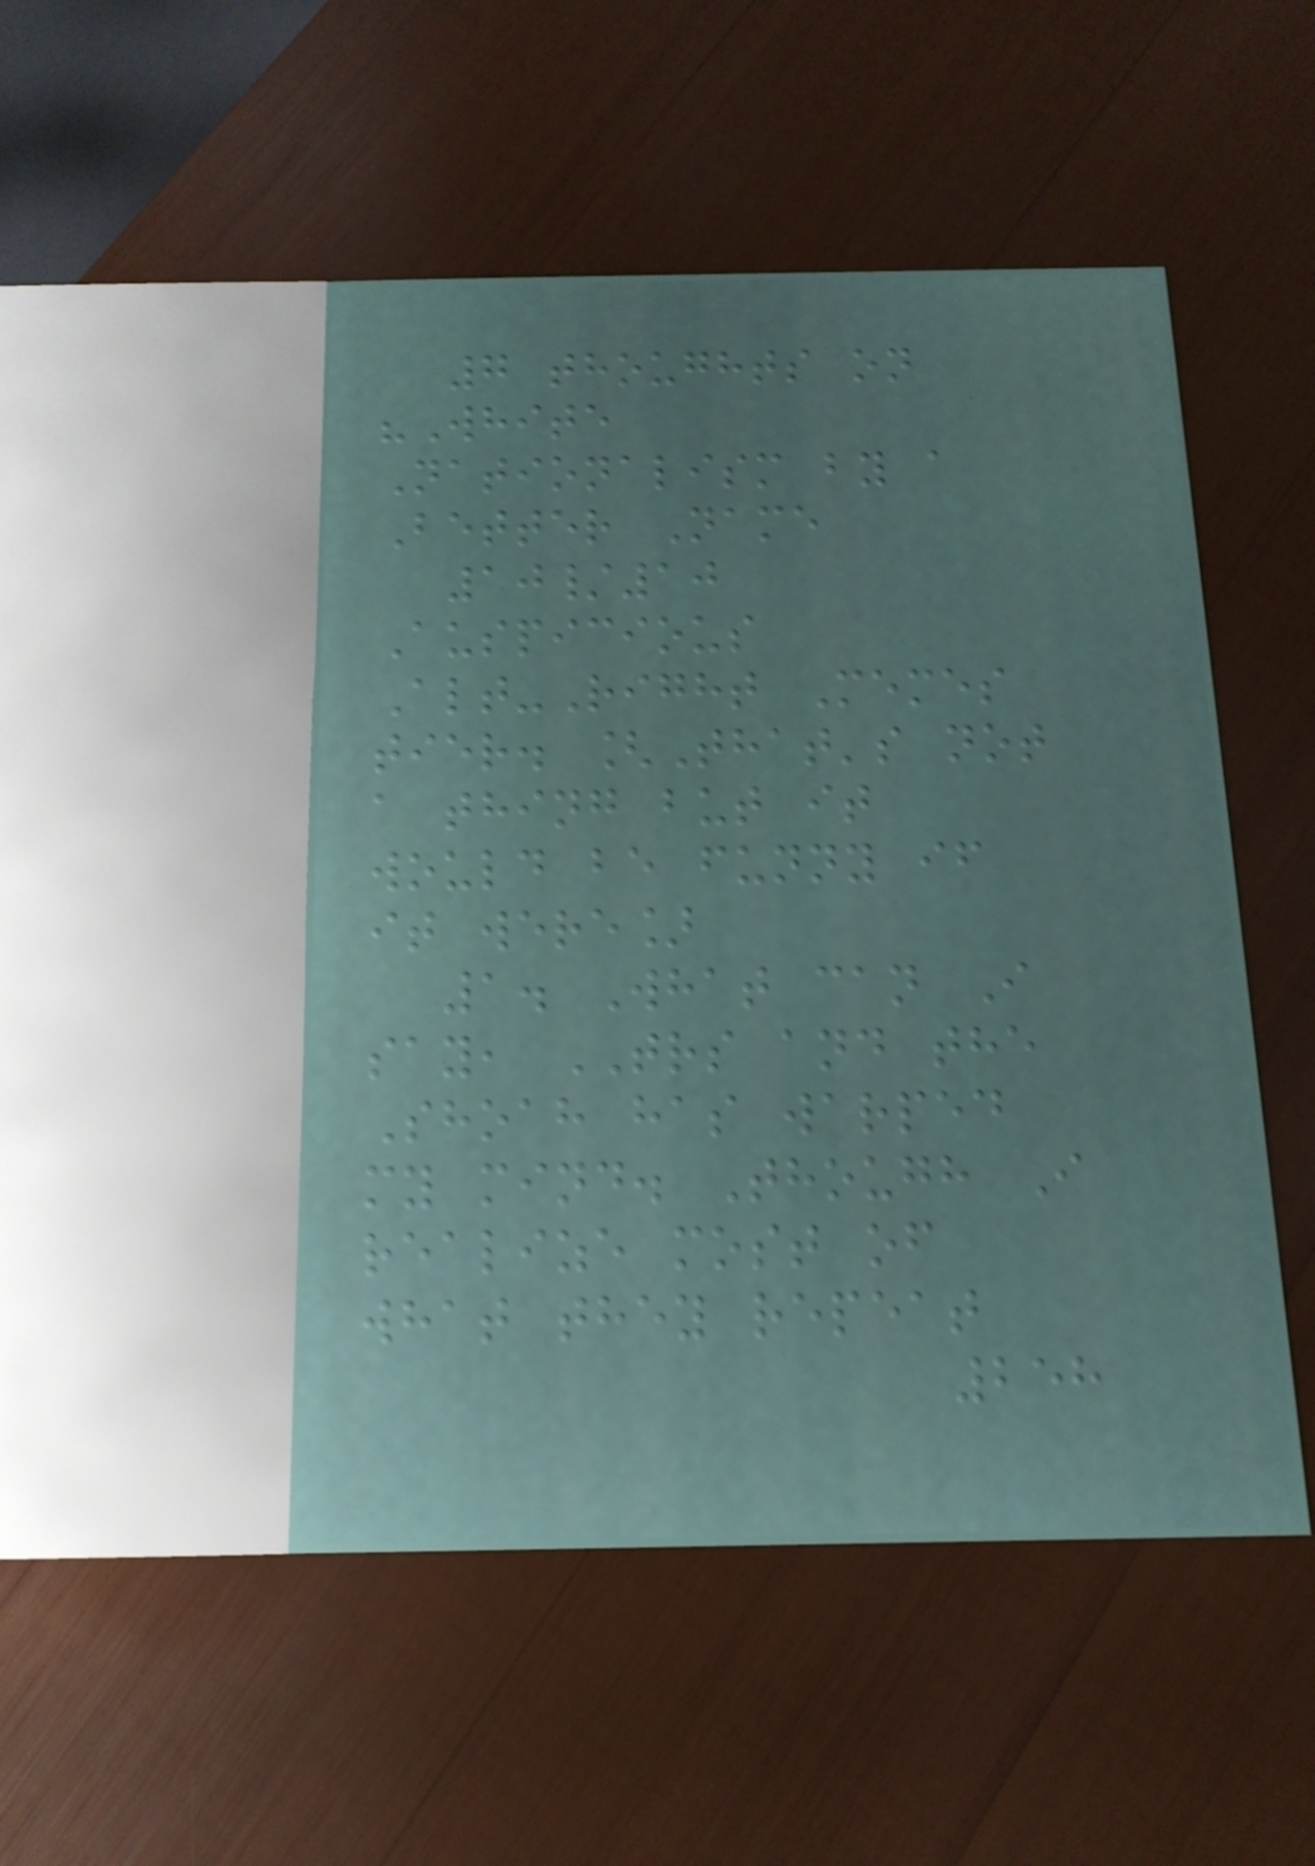7 thoughts on
"White
Nationalism by a
Better Name
10/10
Auspicious
Alt-Right Memes
tier. [That's not
a thing but it
would be funny if
it were]
1. What can I
say, TRS and the
Shoah has warped
my mind. Though I
realize most of
what they repeat
258
